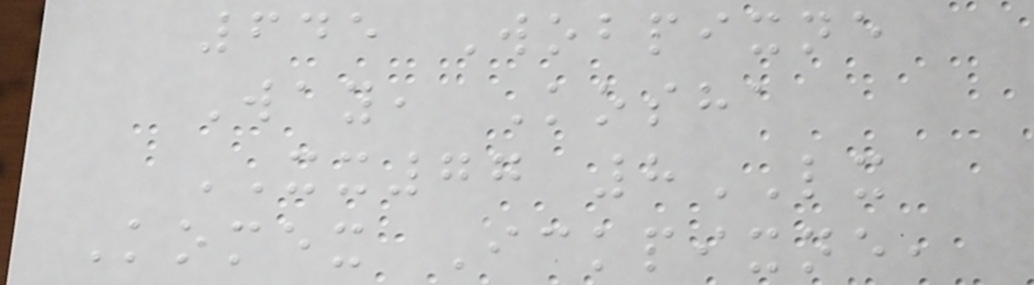645 Wobpixne
Way, Kosha
XX77 8LX
Komex Ickpixne,
